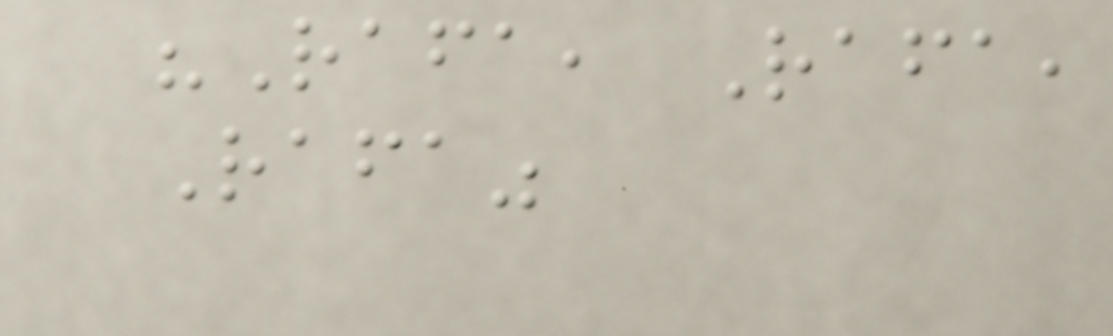"Rafa, Rafa,
Rafa"
